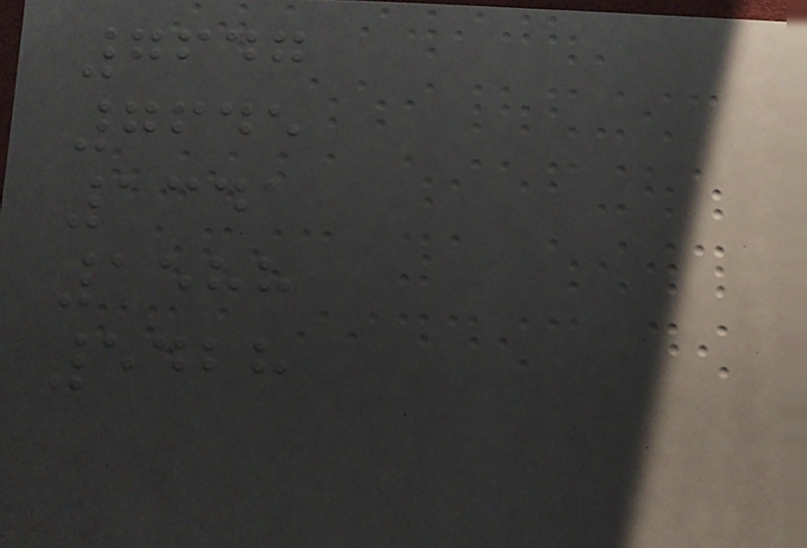7647
7645
1341
1588
5428
